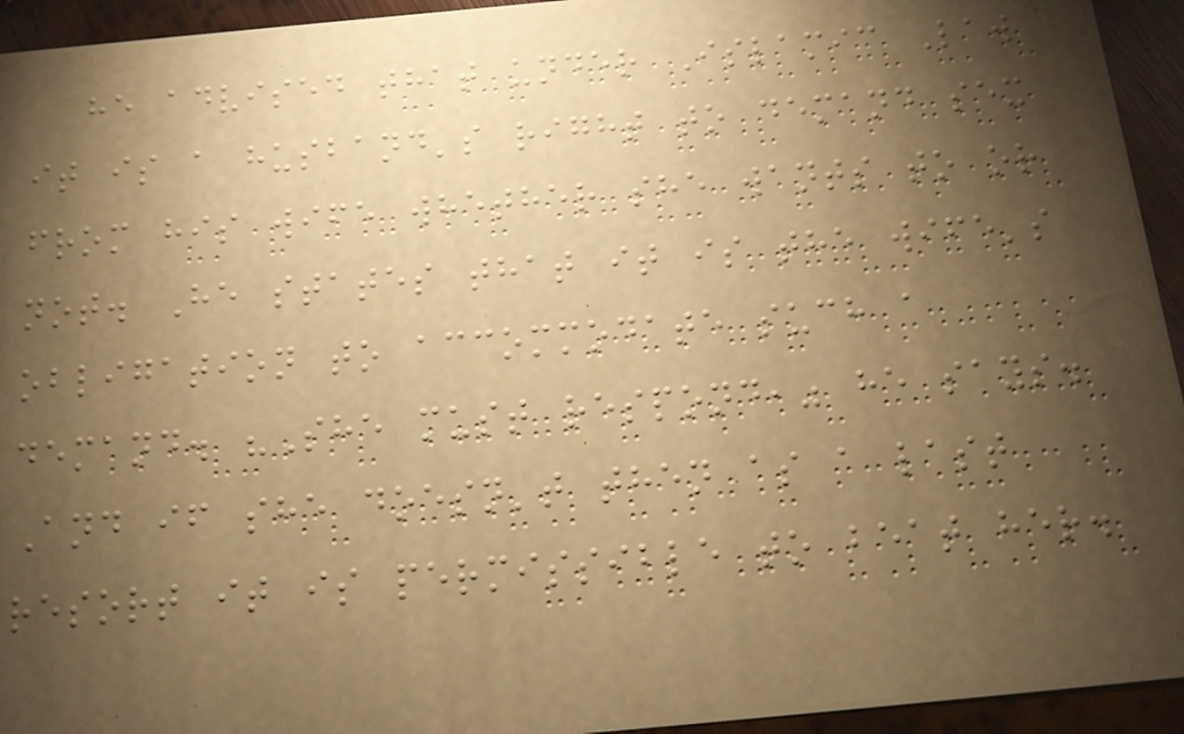he advised that under Islamic Law
it is a husband's right to demand sex
from his wife whether she wants to or
not. He states that it is the wife's
obligation to accommodate such a
demand. "She must respond," he says.
And if she doesn't then as a last
resort it is permissible to beat her.
